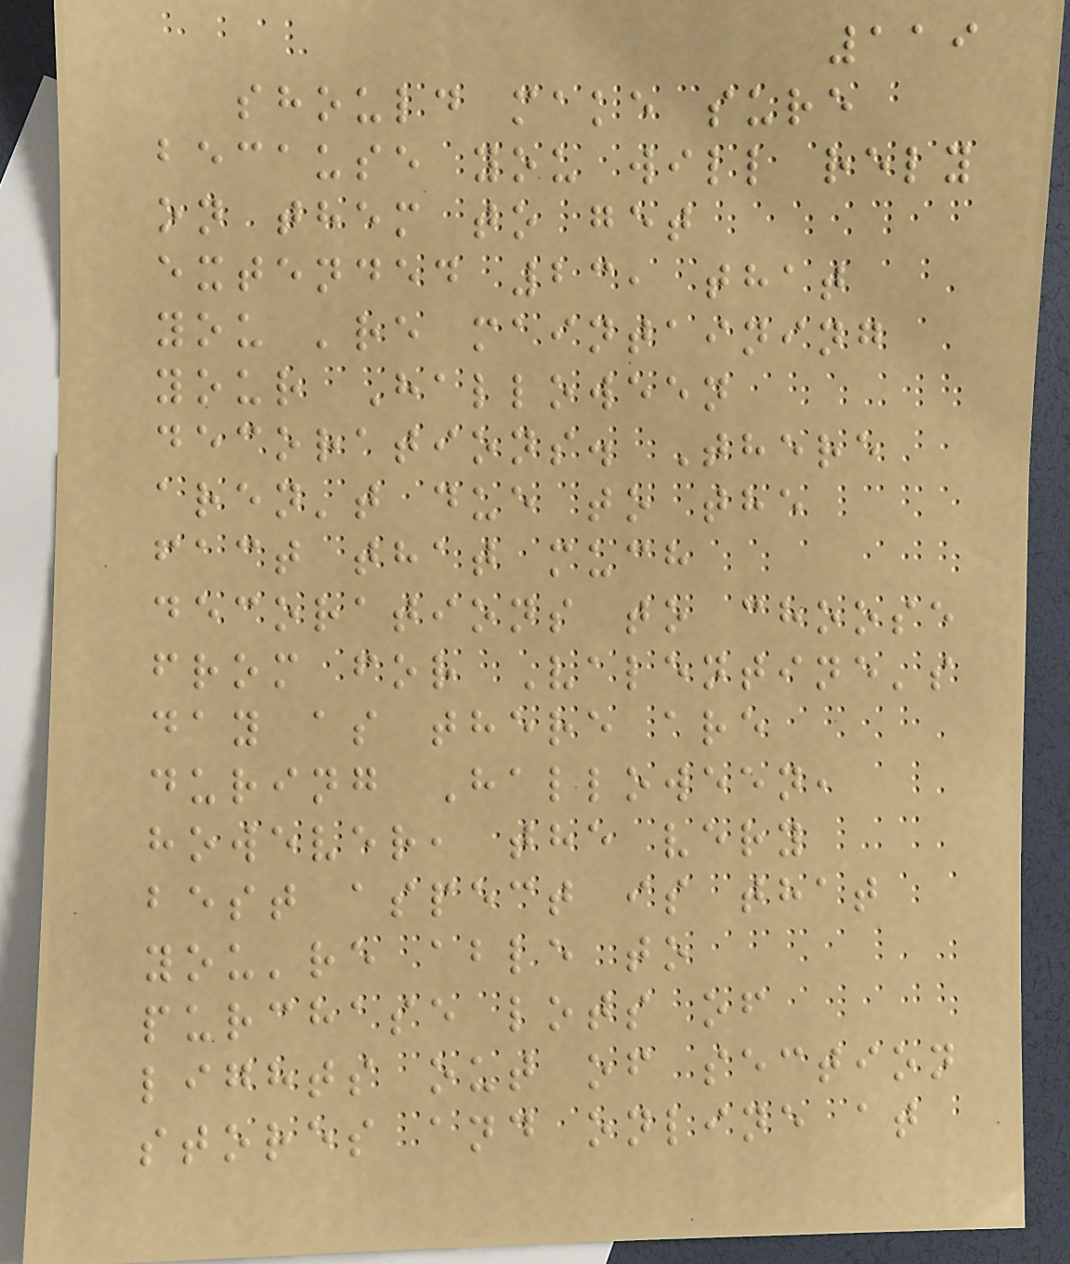119
should make sure
because you will rely
on them to get
extended 23, that
you 're maintaining
your Halloween
decorations. There
aren't due to the
fact that much
decorations to choose
from for Valentine's
day as there are
during Halloween,
however, the very
best aspect is that
you're able to
purchase lots of
lights out of section
stores and online at
